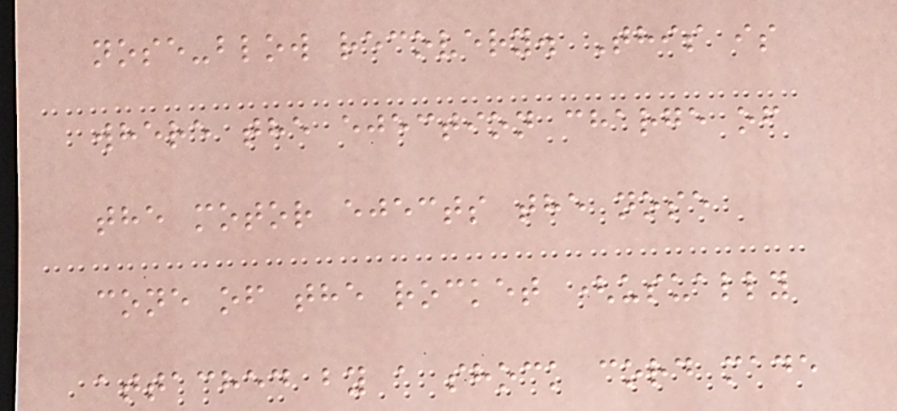nose-blow recovery. This is
where the ejection charge of
the motor ejects the nose
cone of the rocket (usually
attached by a shock cord made
